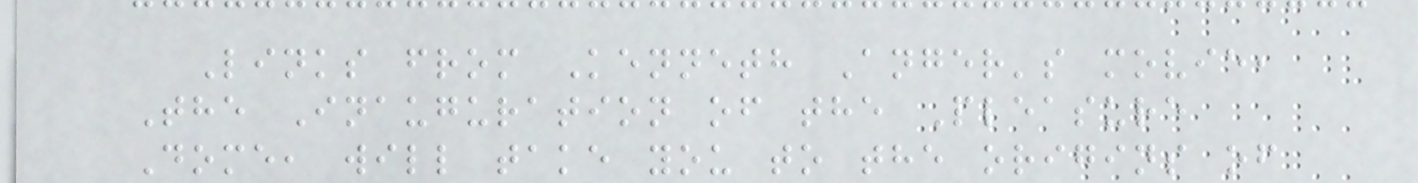Links from Kenneth Anger's movie,
The Inauguration of the Pleasure
Dome, will take you to the origins of
